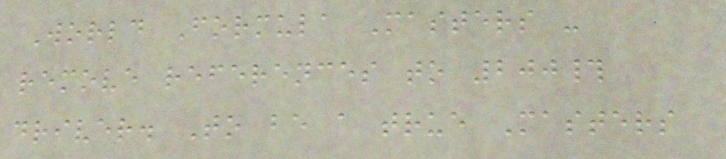World Formula Masters -
remove references to 200#
driver. To be a true Masters
